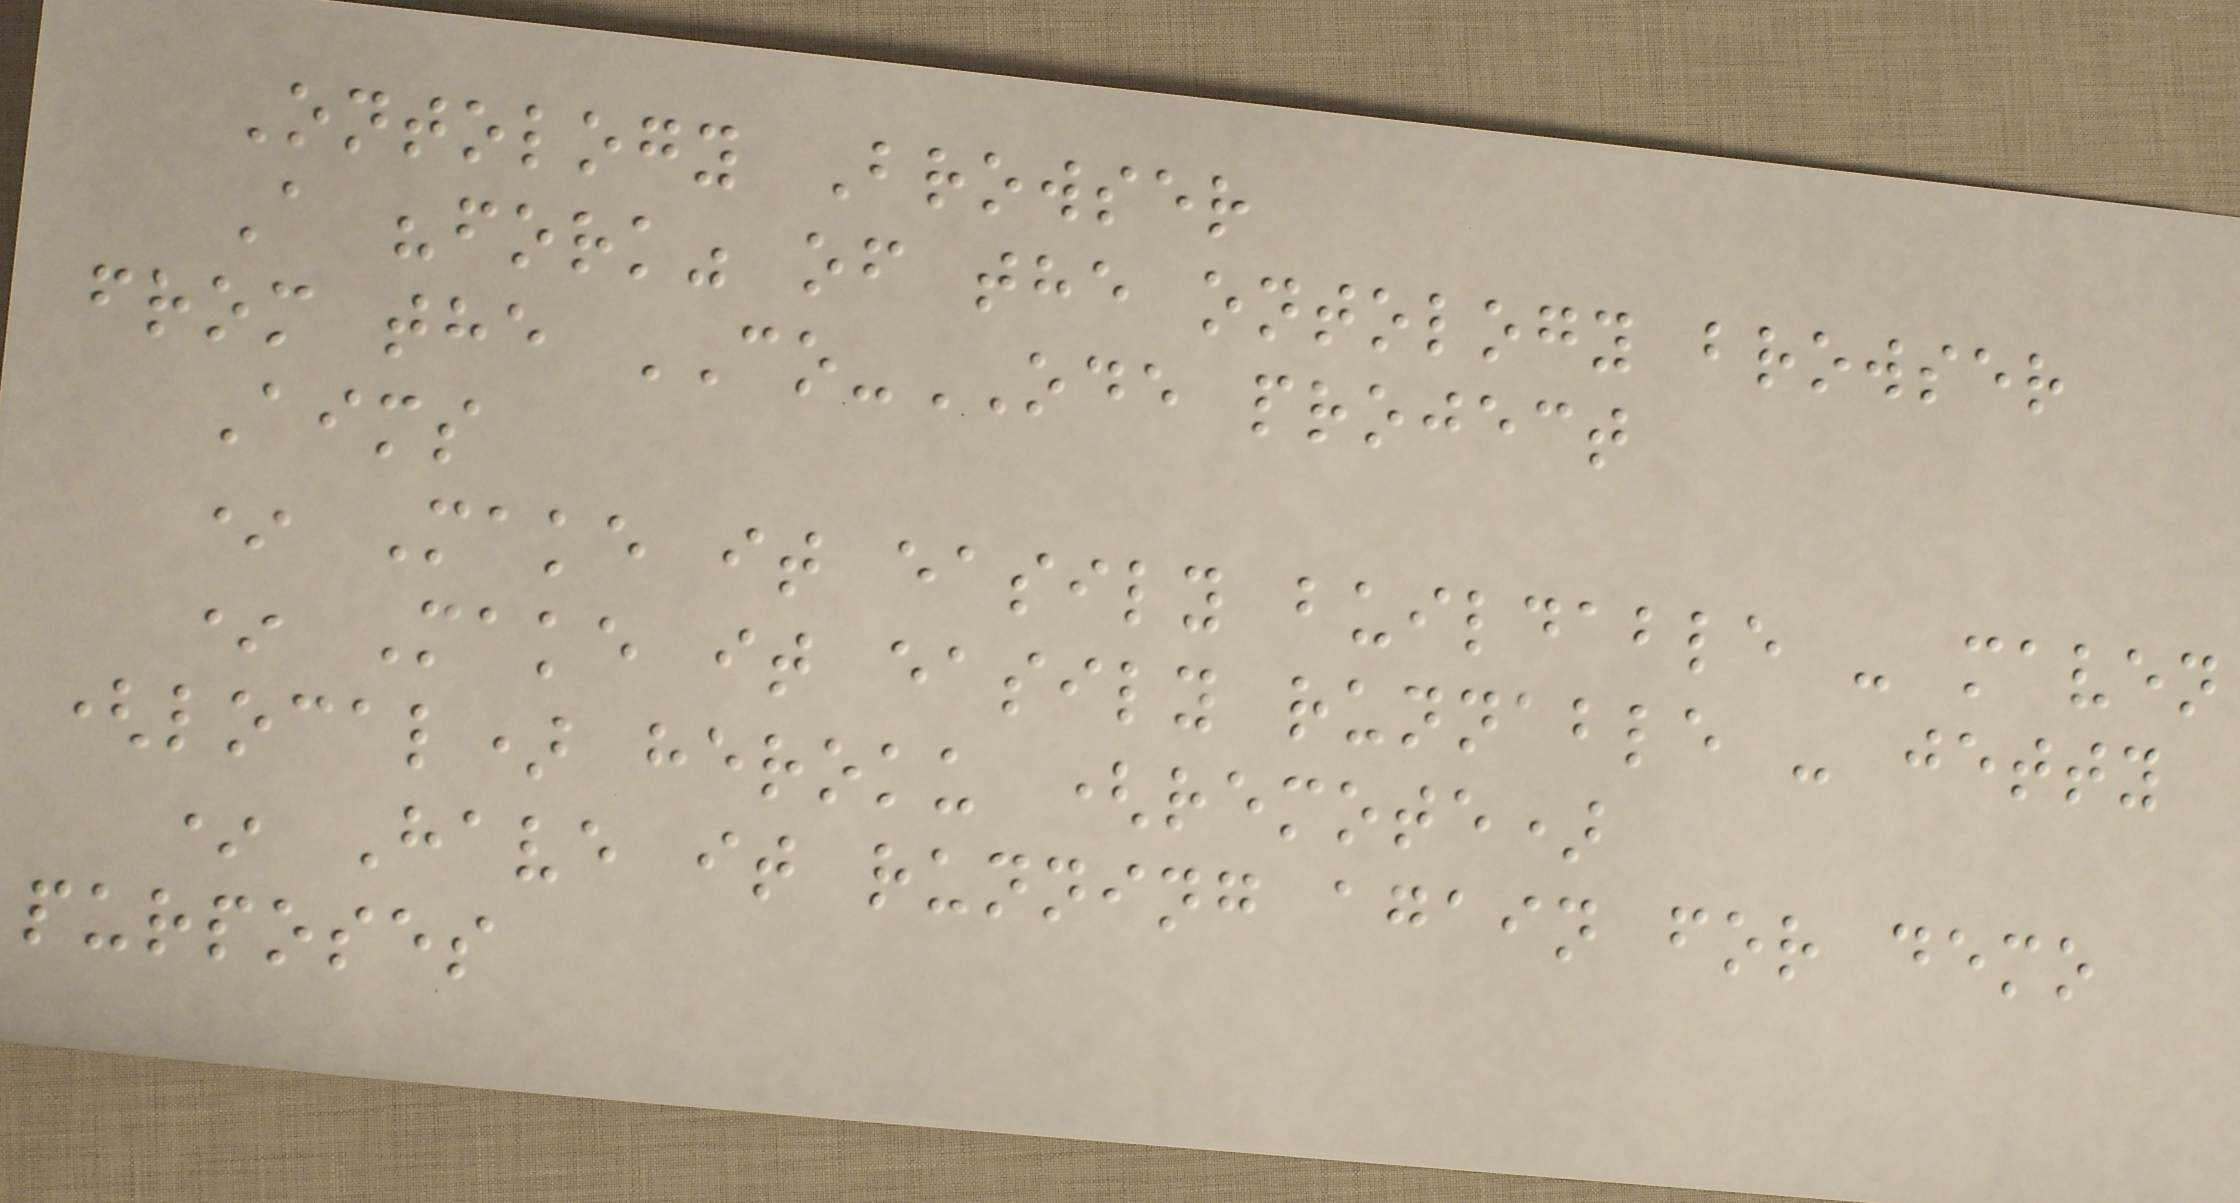Ontology Browser
A "fork" of the ontology browser
from the CO-ODE project
Aims
* Make it easily buildable - maven
* Make it easily runnable - jetty
(local) heroku (remote)
* Have it running again for demo
purposes
